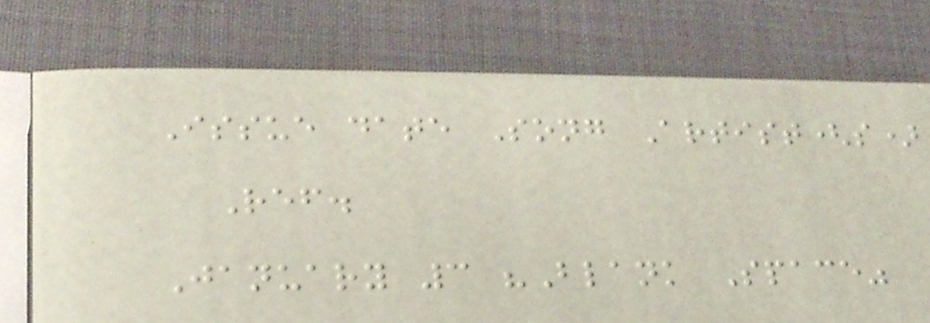Issue date Song Artist(s)
Ref.
January 3 "Blank Space"
